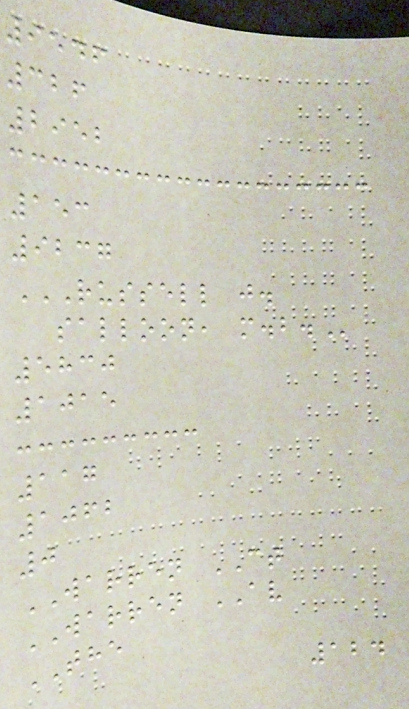9546
326
2952
153
9237
RUSSELL J.
SALLOON, M.B.
5830
1015
117
1062
0
WARREN CT
WARREN AV
THE
124
